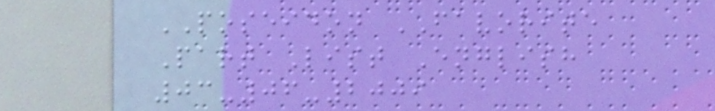POSEIDON FAVORITE
Part List English
03-06-2009
